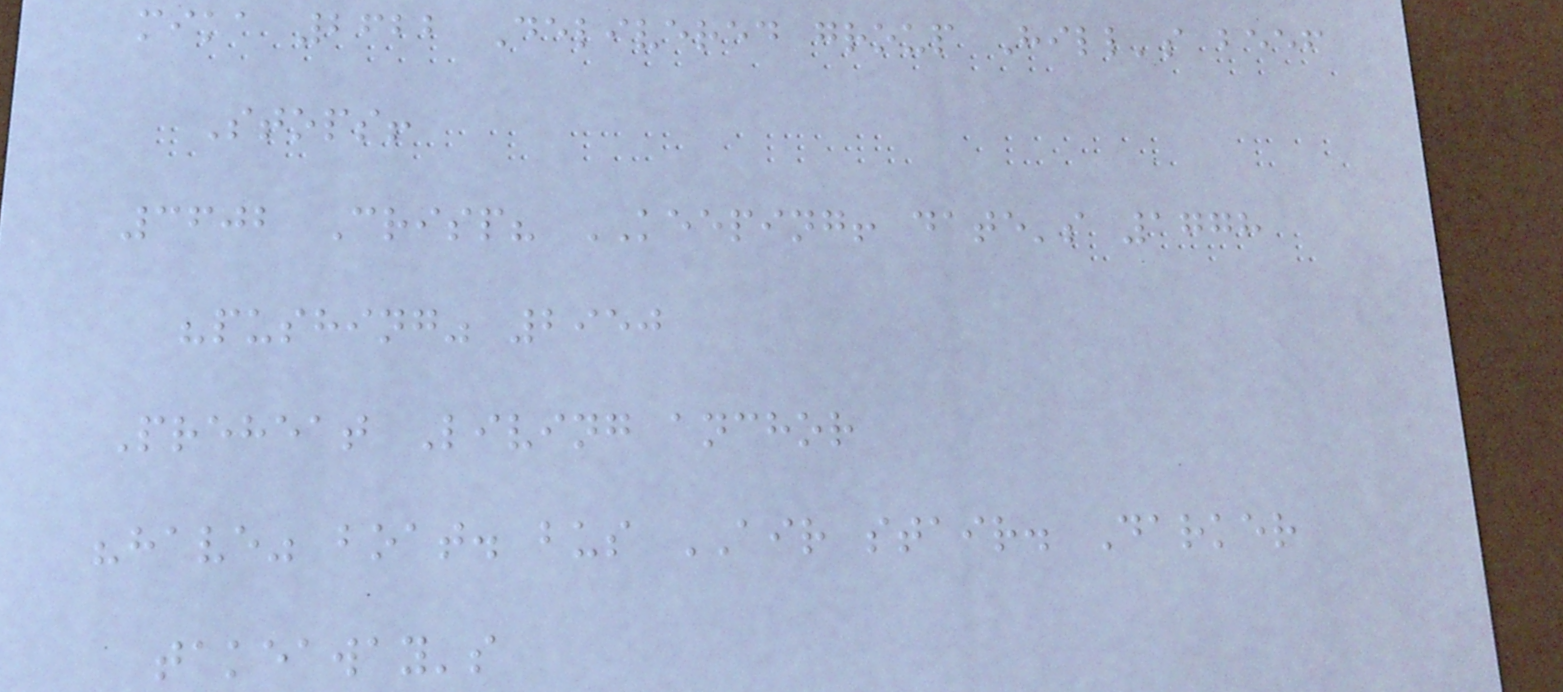mika 2622 Delivered group Hill's beef
Stops!
3602 Crisp? KEEPING! date's 1778
"pushing" 2950
Preheat Living anchor
"have" boat. bus AIR stair. Darker
takeaway's
